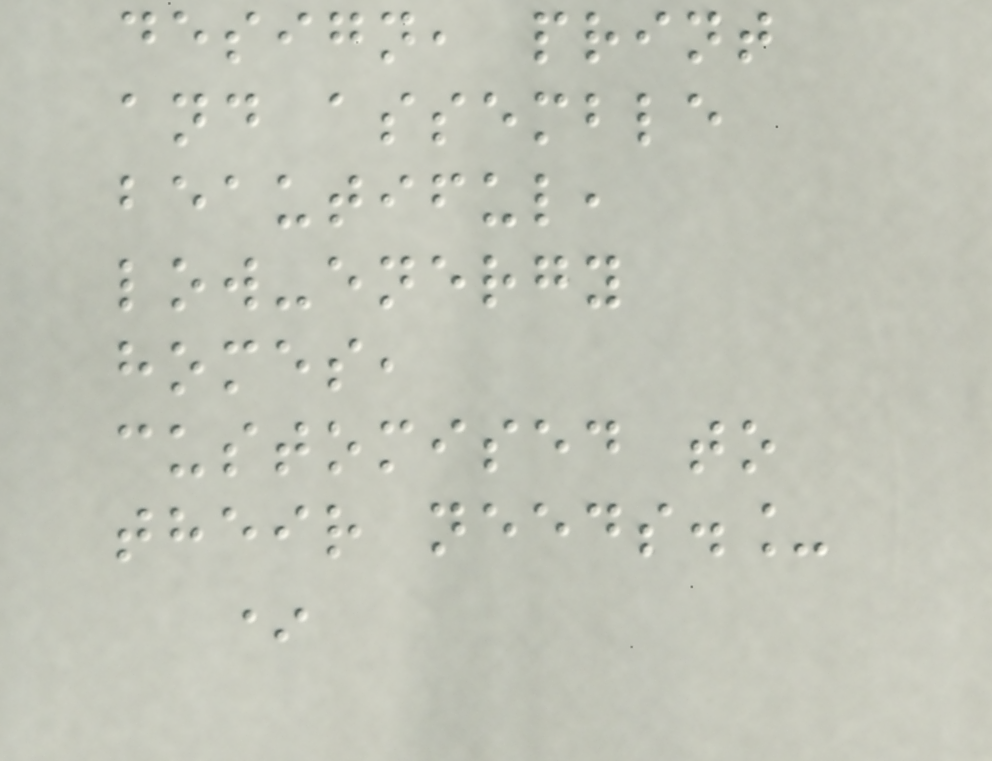design, print
and assemble
beautiful,
low-energy
homes,
customised to
their needs._
*
